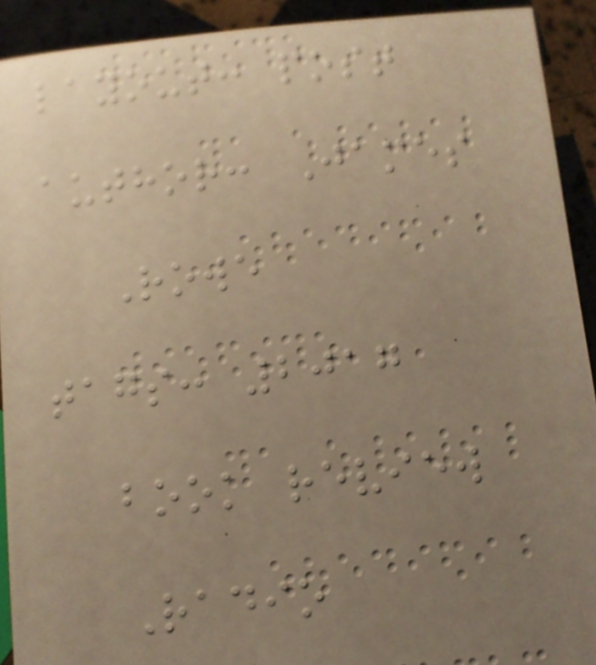layout: post
author: James
Rowe
tags: 2017
book review
Radio
